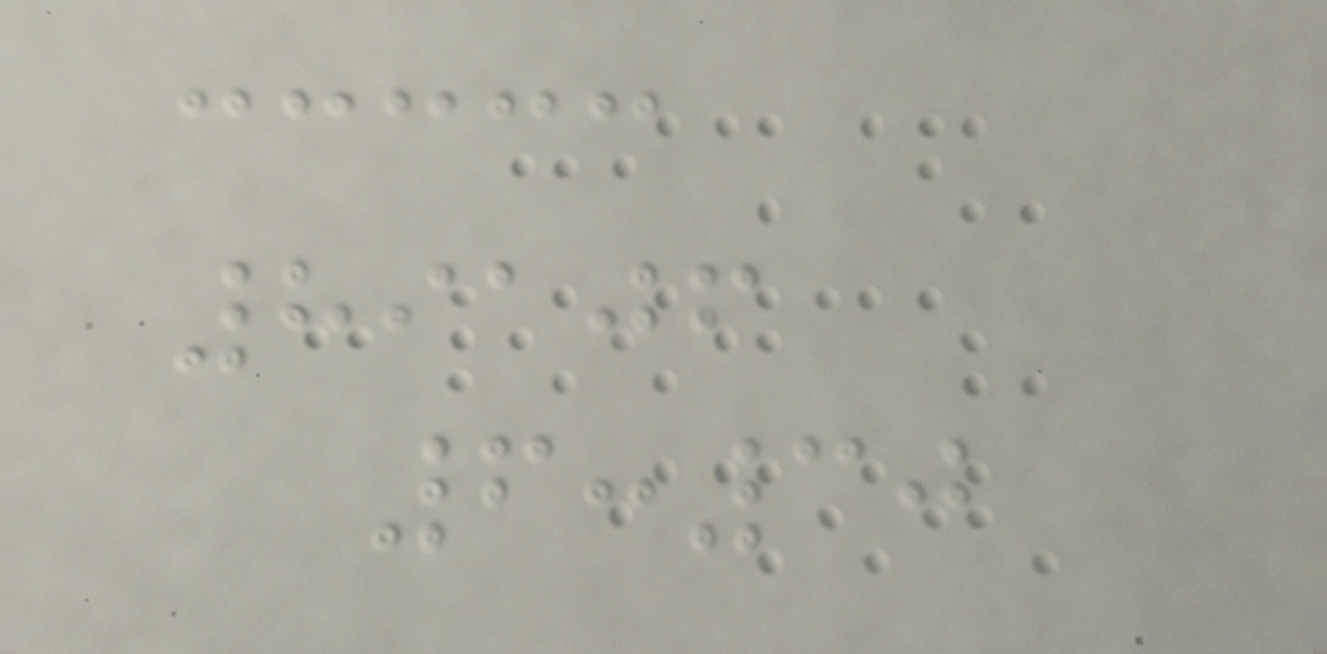89106
6:30
